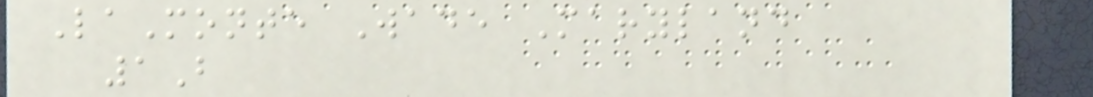LaMonte Wade Maryland
1B
